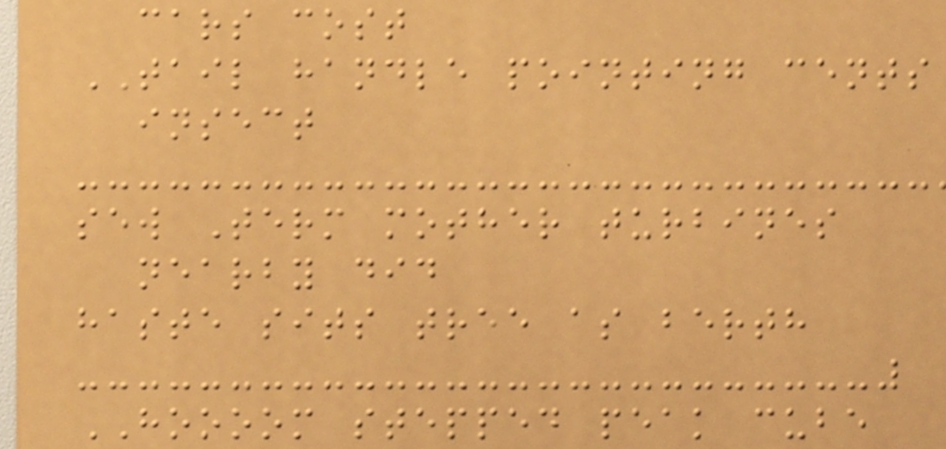cars cost
TAIL handle pointing cents
insect
sew Term mother turbines
nearby did
haste sits tree as berth
HOOOOM stepped peak cube
